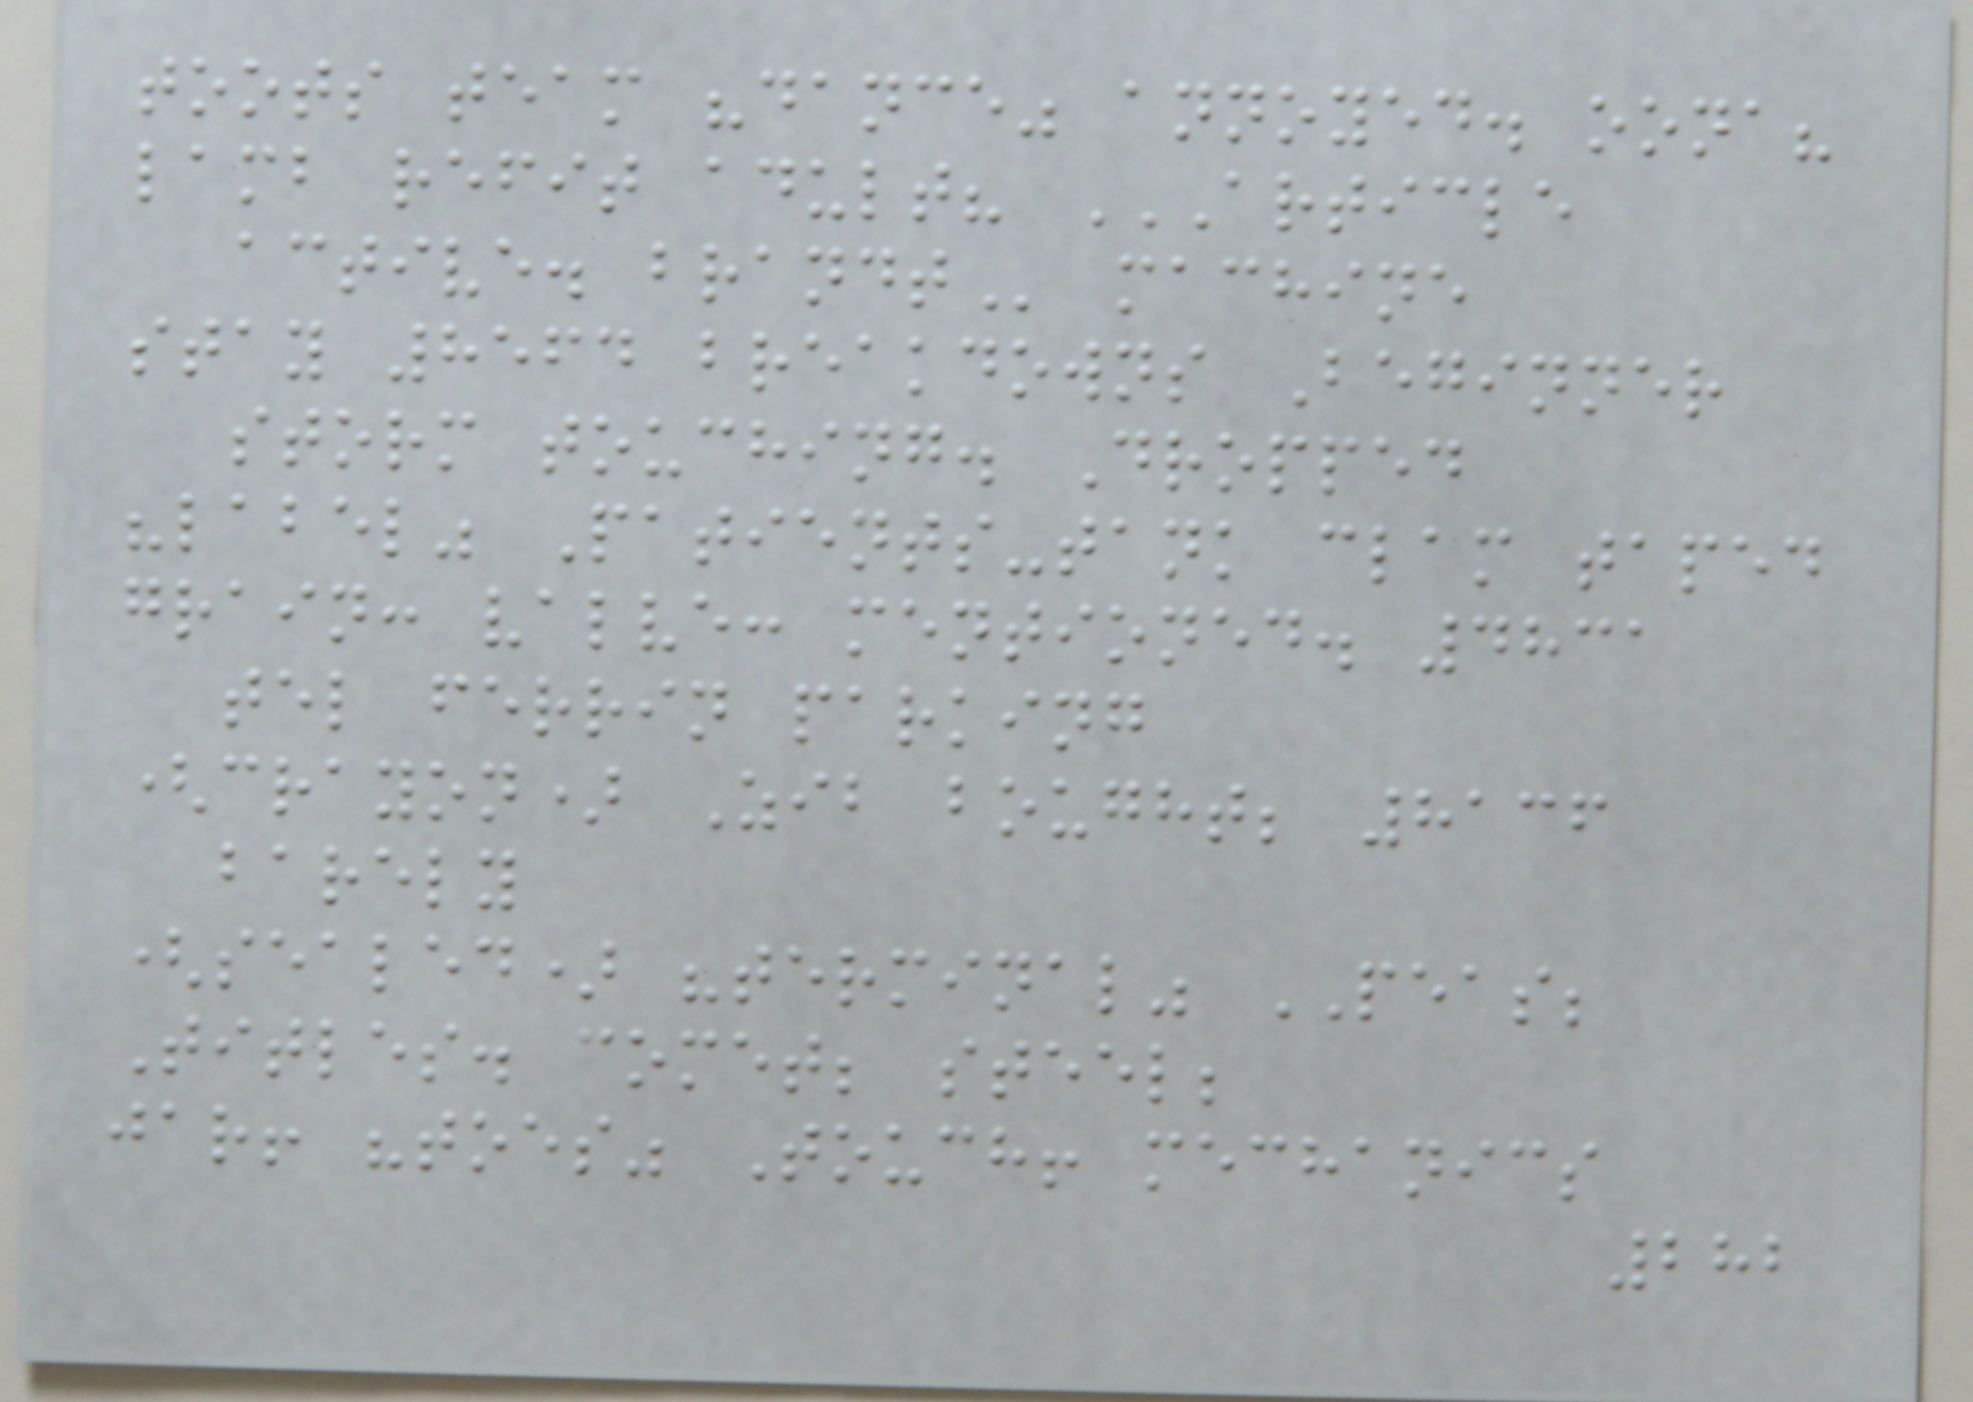toots team "dance" annoyed. oona?
lamb refit adult? ARTICLE
ACTIVE. BRANDT machine
stay 8564 breakdowns Beginner
storm touching. Dropped
"label" Patients-tank clam taped
grain: valve: mentioned. 4831
tel ferrin parking
(crayon) Zib bought; 8136
barely
(sealed) "terminal" PEAS;
Titles. comet; steel;
jar! "toes" Touch! mechanics
282
